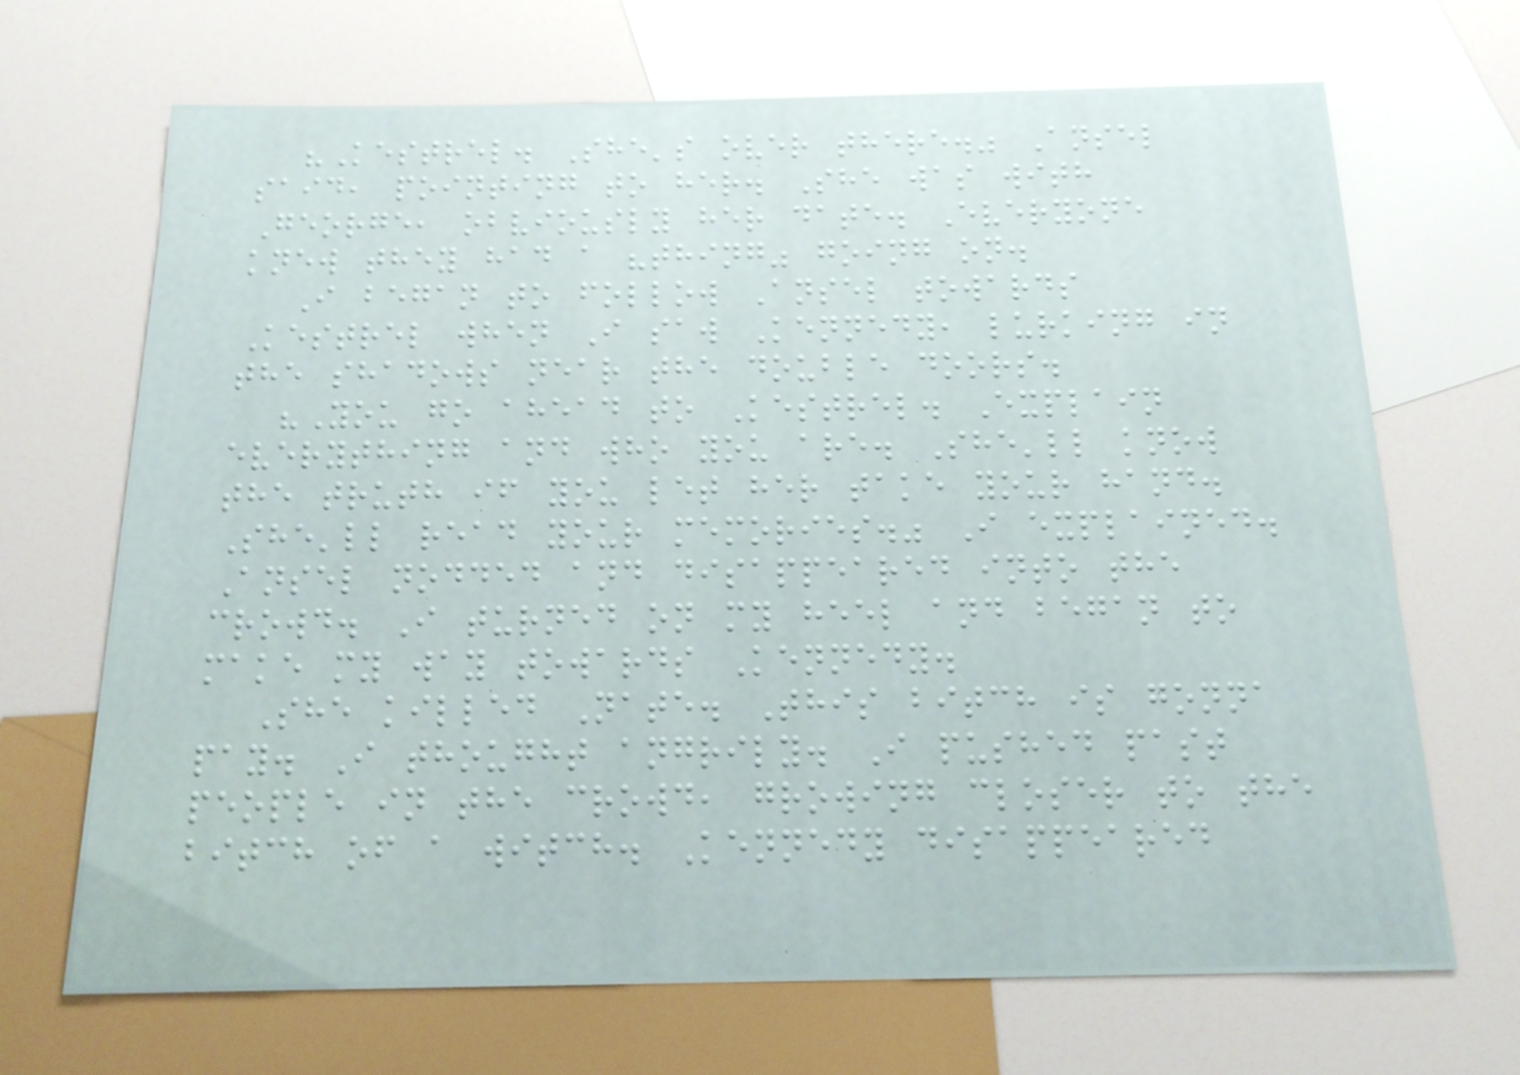"Kestrel. She's over there." Ansel
said, pointing to her. She was with
George, obviously her date. Everyone
knew they had a "thing" going on.
I began to follow Ansel towards
Kestrel when I saw Kennedy, lurking in
the shadows near the double doors.
"You go ahead to Kestrel. Explain
everything and who you are. She'll know
the truth if you let her take your hand.
She'll read your memories." I explained.
Ansel nodded and disappeared into the
crowd. I turned on my heel and began to
make my way towards Kennedy.
She killed Nate. This bitch is gonna
pay. I thought angrily. I pushed past
people in the crowd, growing closer to the
bitch of a witch. Kennedy disappeared
